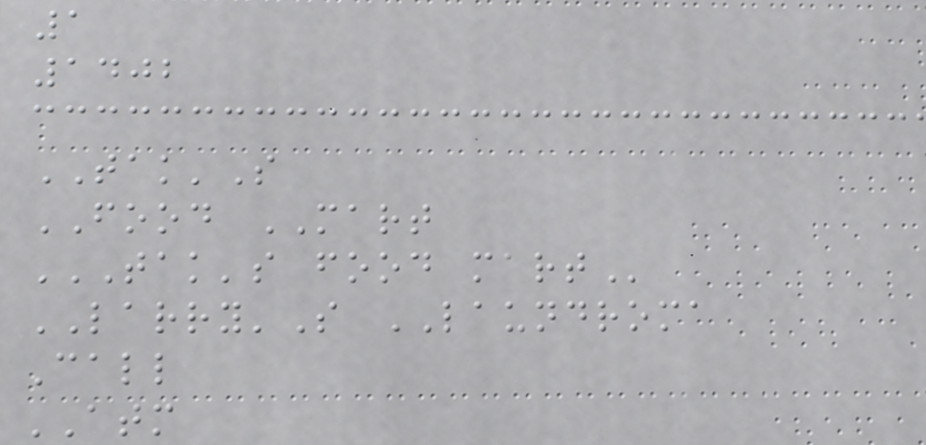1
1402
TAK'S
FOOD MART
TAK'S FOOD MART
LARRY'S LAUNDROMA
Call
ATM
